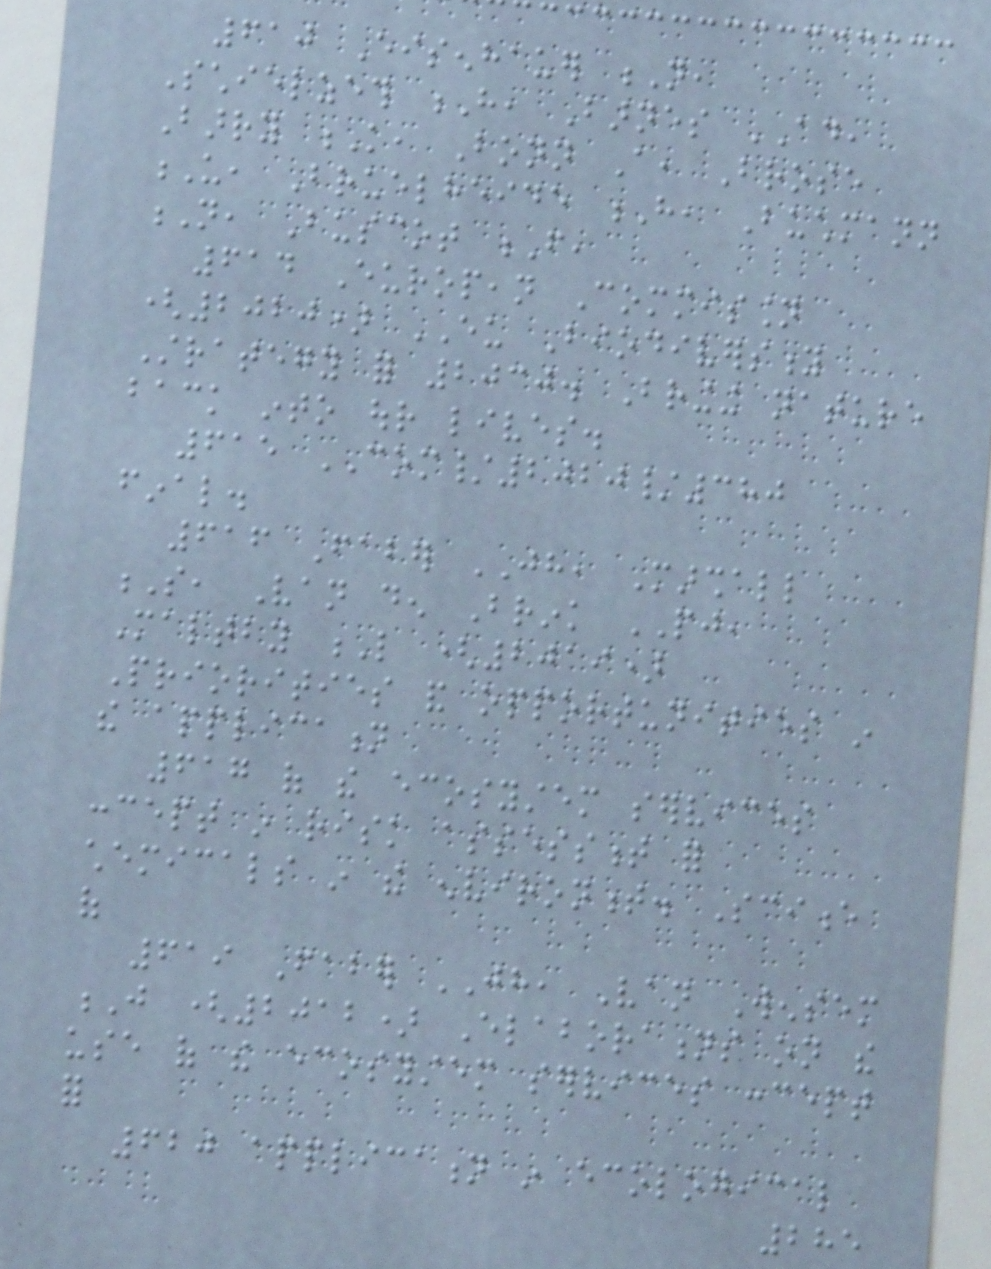610 Eisenhauer N,
Schielzeth H, Barnes AD,
Barry K, Bonn A, Brose
U, Bruelheide H, Buchmann
N, Buscot F,
614 European Commission
(2020) EU Biodiversity
Strategy for 2030. Bringing nature
back into our lives.
615 COM/2020/380
final.
616 Faber JH, Marshall
S, Van den Brink PJ,
Maltby L (2019)
Priorities and opportunities in
the application
617 of the ecosystem services
concept in risk assessment for
chemicals in the environment. Science
of
619 Faber JH, Van Wensem
J (2012) Elaborations on the
use of the ecosystem services concept
for
620 application in ecological
285
